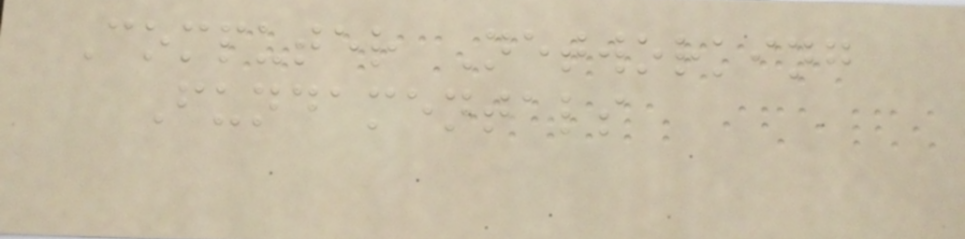Computer Networking
Fundamentals
